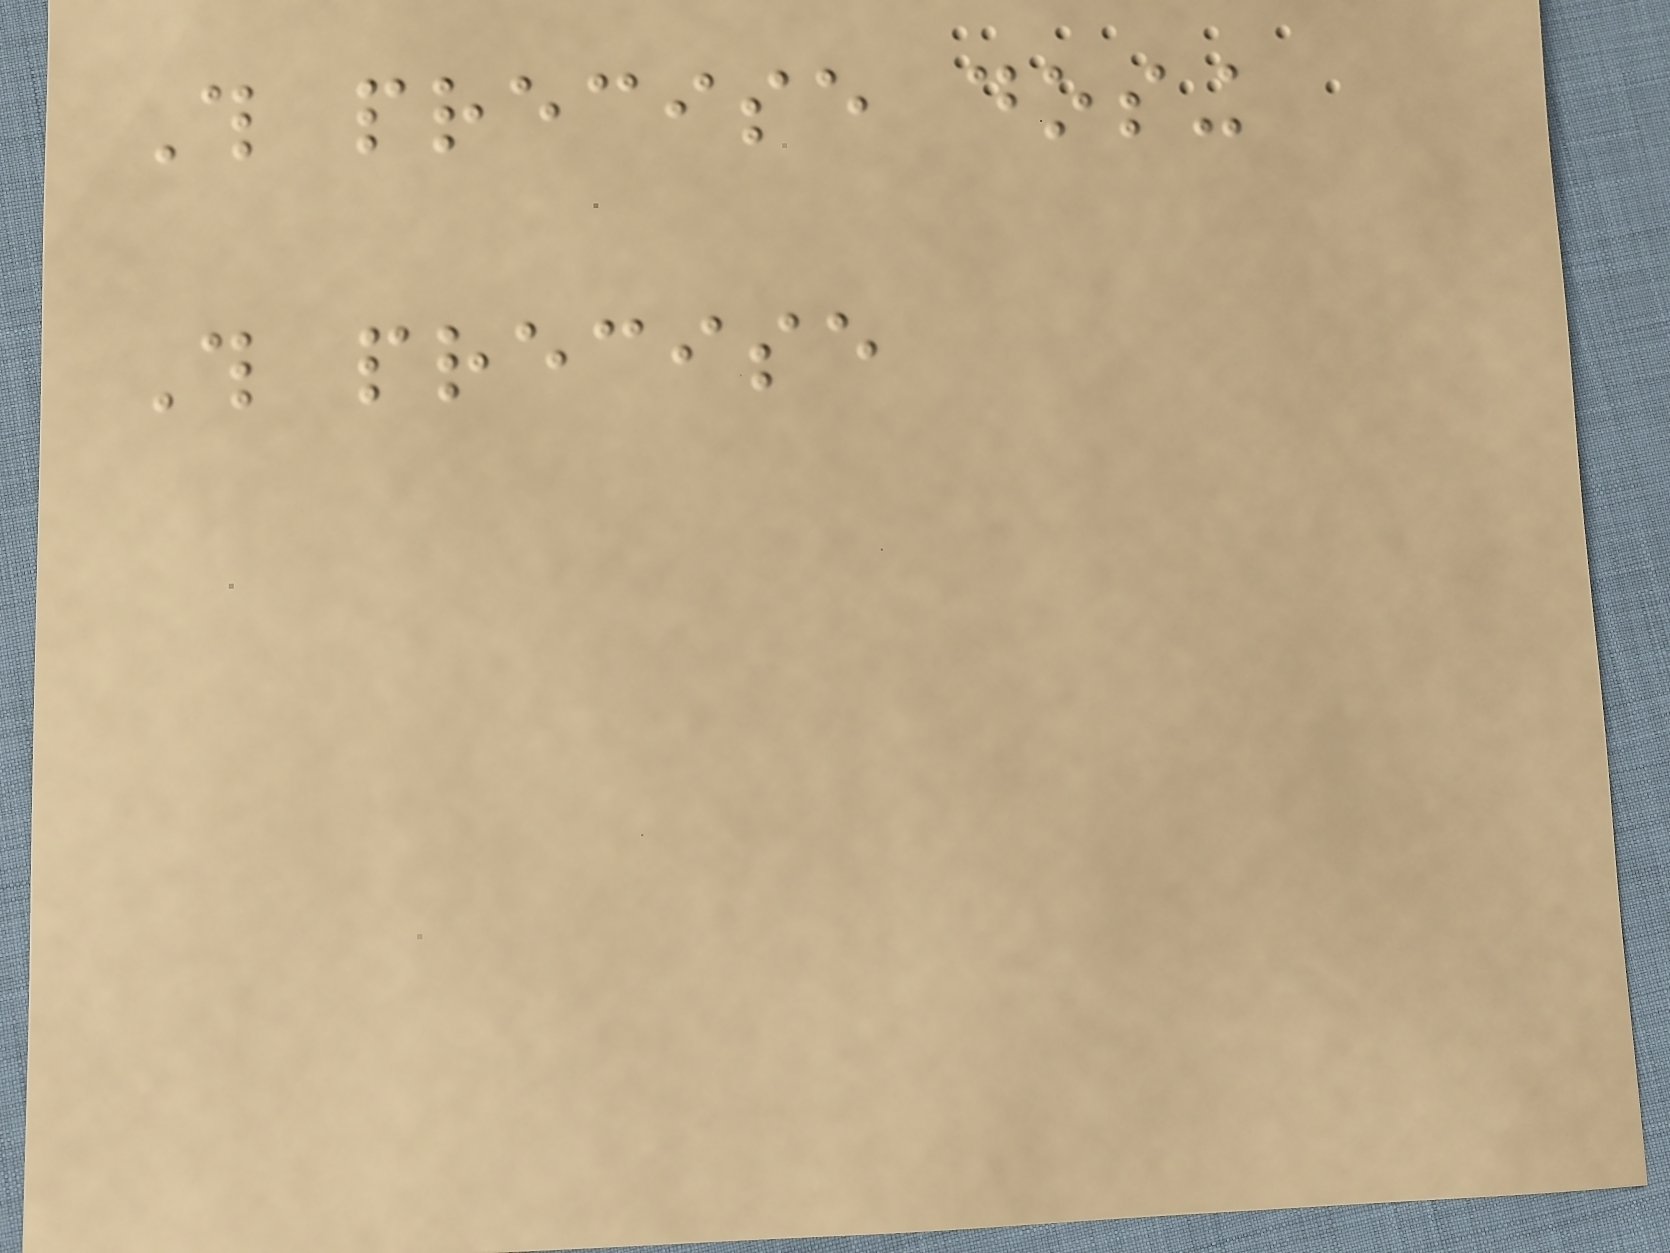This precise dosing
This precise
